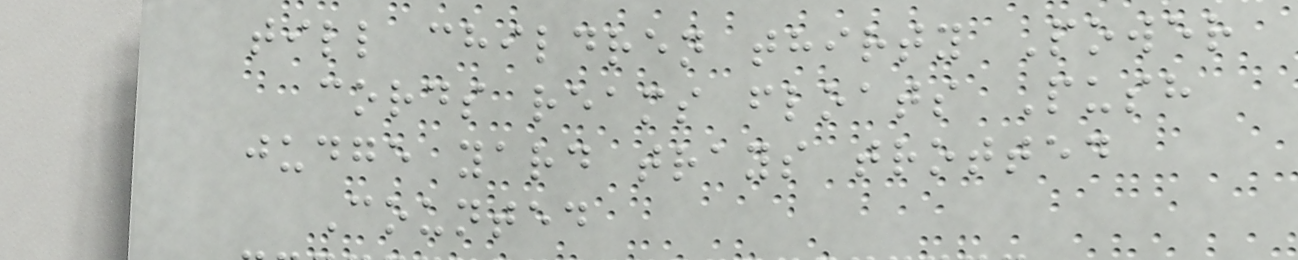till children thirty Power
cords reams floats Push
judge yard trays trotted
Counted
